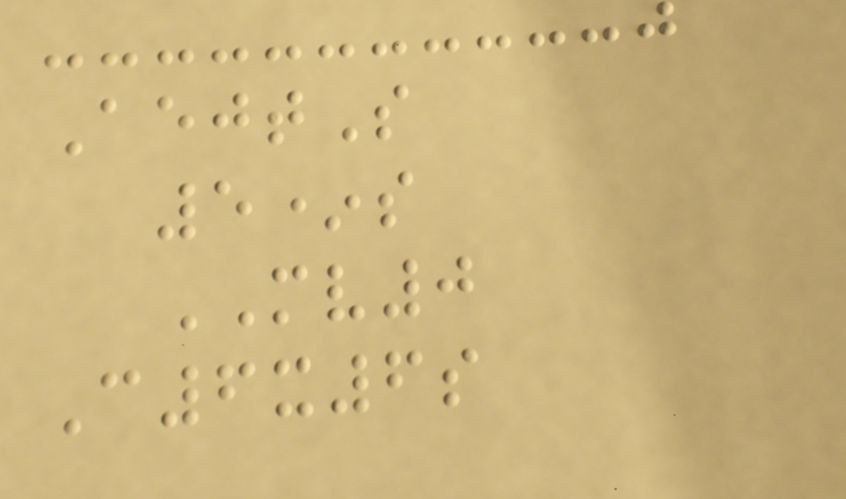AejtS
5*s
MV0
C6x6s
